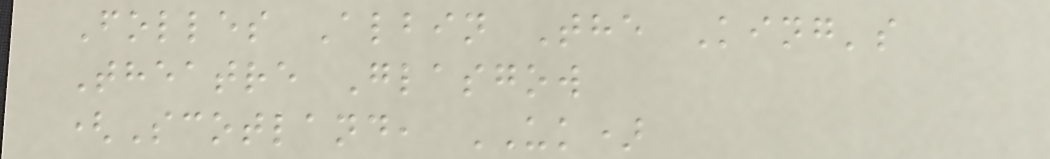Folles Albin The King's
Theatre Glasgow
(Scotland, UK)
